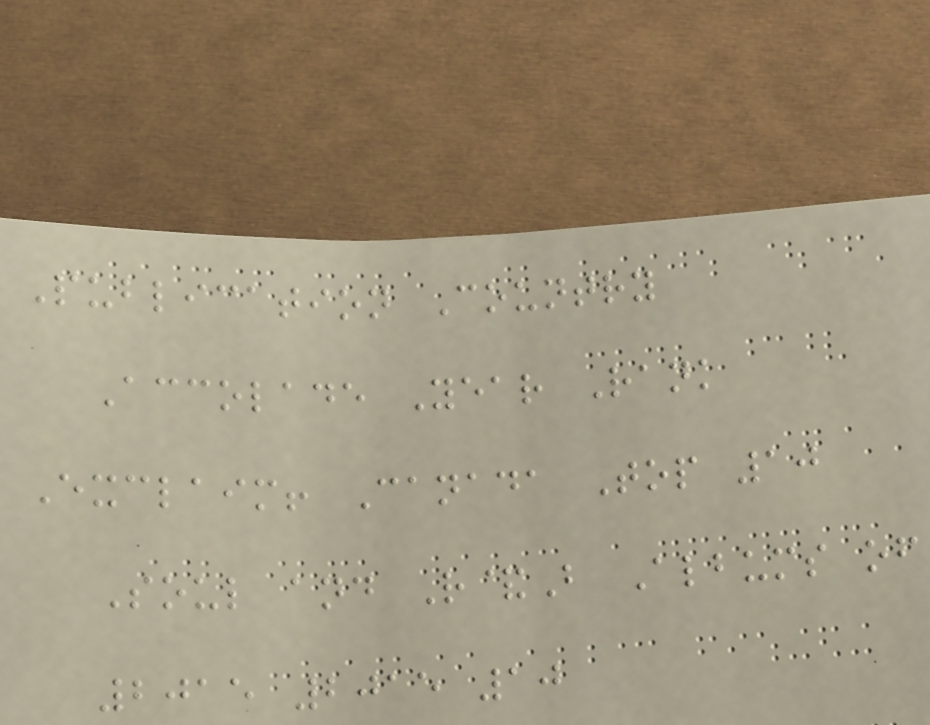Publication Country
Accolade Year Rank
Exclaim! Canada Top 10
Soul and R&B Albums of
2015 2015 10
